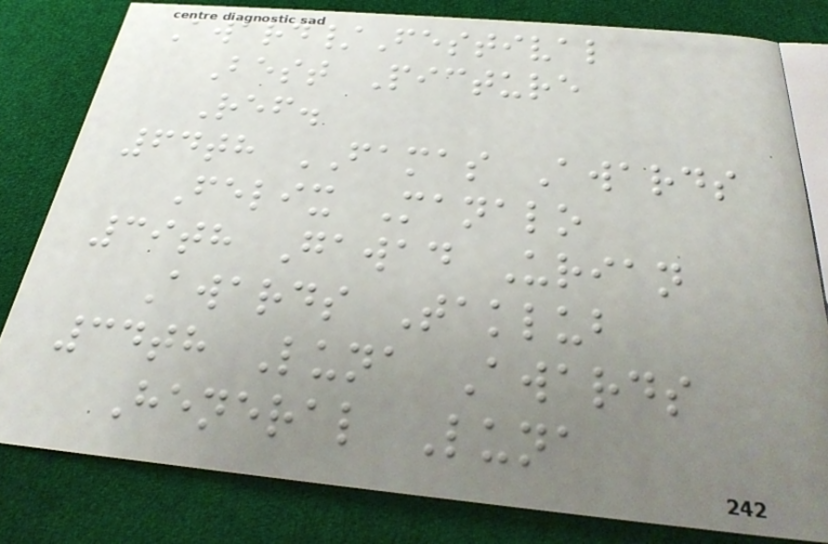Award/Festival
Best Picture
Ref.
64th FAMAS Awards
Felix Manalo
39th Gawad Urian
Awards Taklub
34th Luna Awards
Heneral Luna
